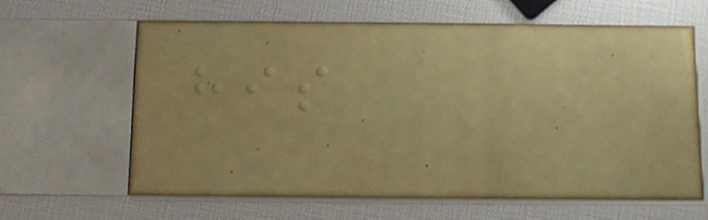his
